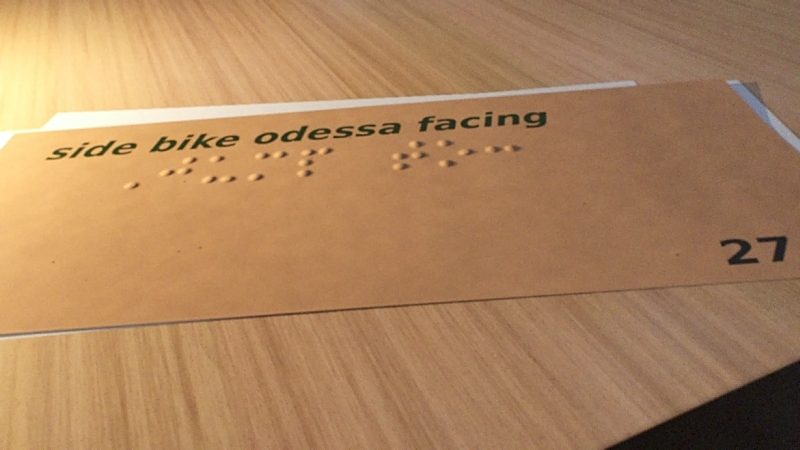Jump to:
